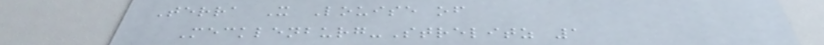Terra X Louise of
Mecklenburg-Strelitz 1
